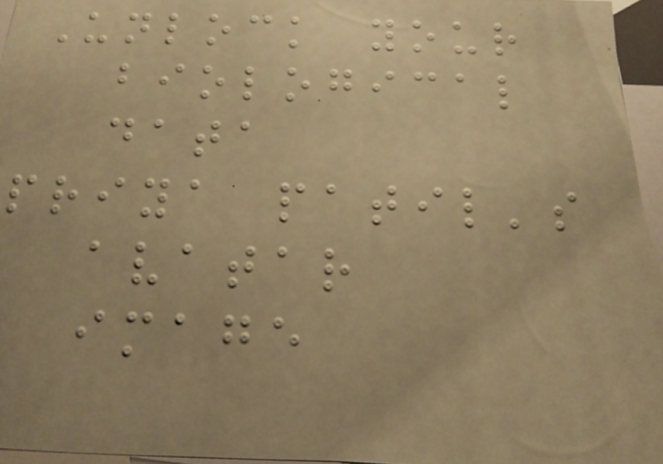Unlock your
biological
data
priya patil's
avatar
image
